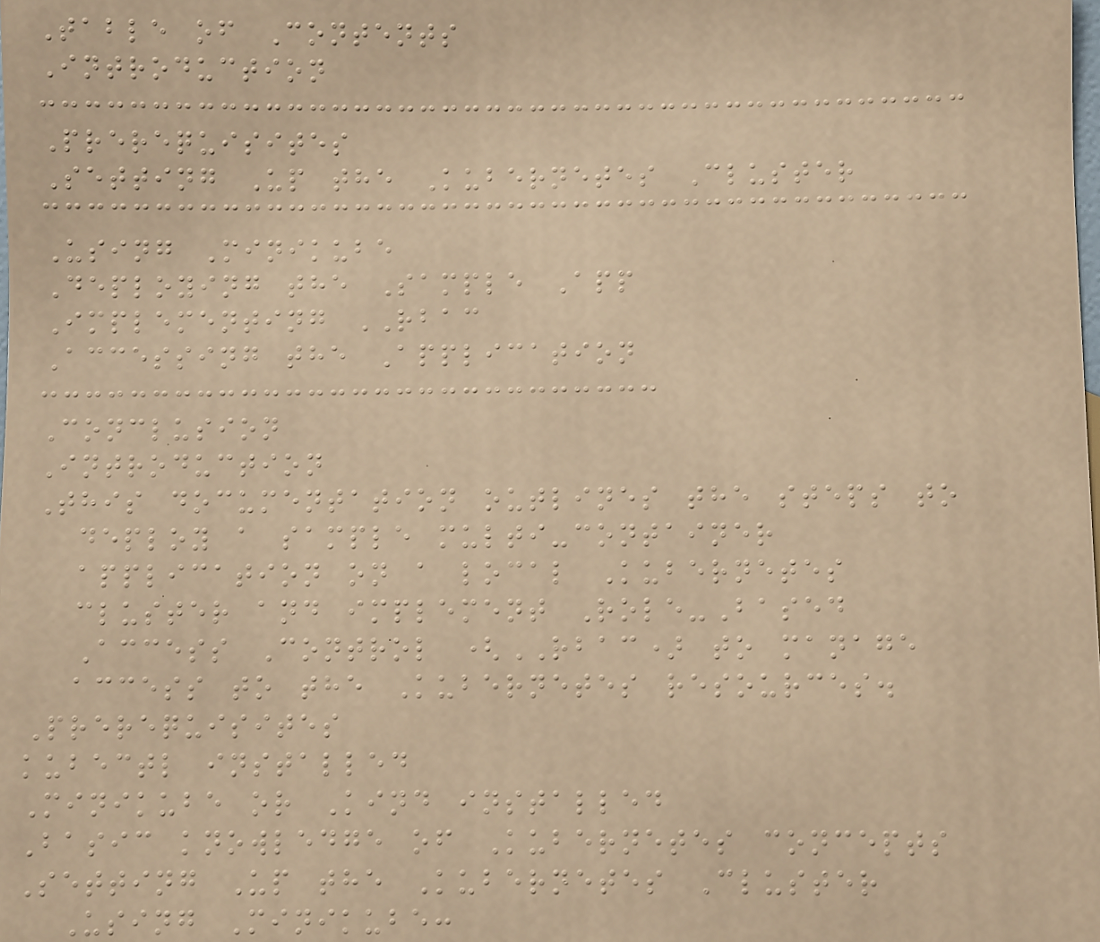Table of Contents
Introduction
Prerequisites
Setting Up the Kubernetes Cluster
Using Minikube
Deploying the Sample App
Implementing RBAC
Accessing the Application
Conclusion
Introduction
This documentation outlines the steps to
deploy a sample multi-container
application on a local Kubernetes
cluster and implement Role-Based
Access Control (RBAC) to manage
access to the Kubernetes resources.
Prerequisites
kubectl installed
Minikube or Kind installed
Basic knowledge of Kubernetes concepts
Setting Up the Kubernetes Cluster
Using Minikube:
